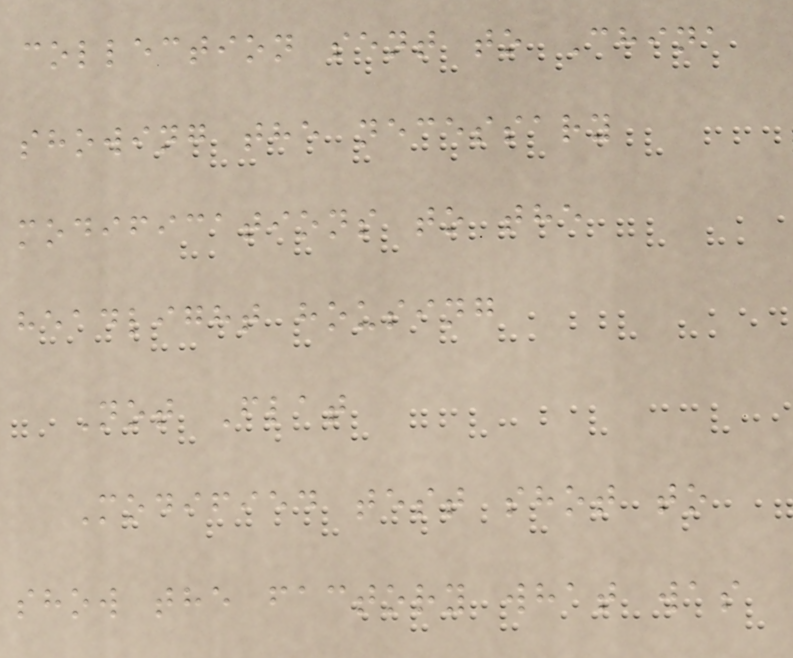collection sent to China
showing the necessary
modifications to the
headlight housing
Not Flat
Modified test shot to
show the factory what was
